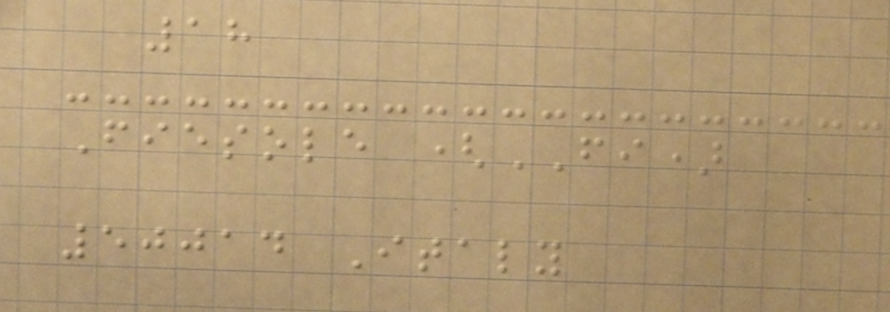18
Fiesole (FI)
50014 Italy
